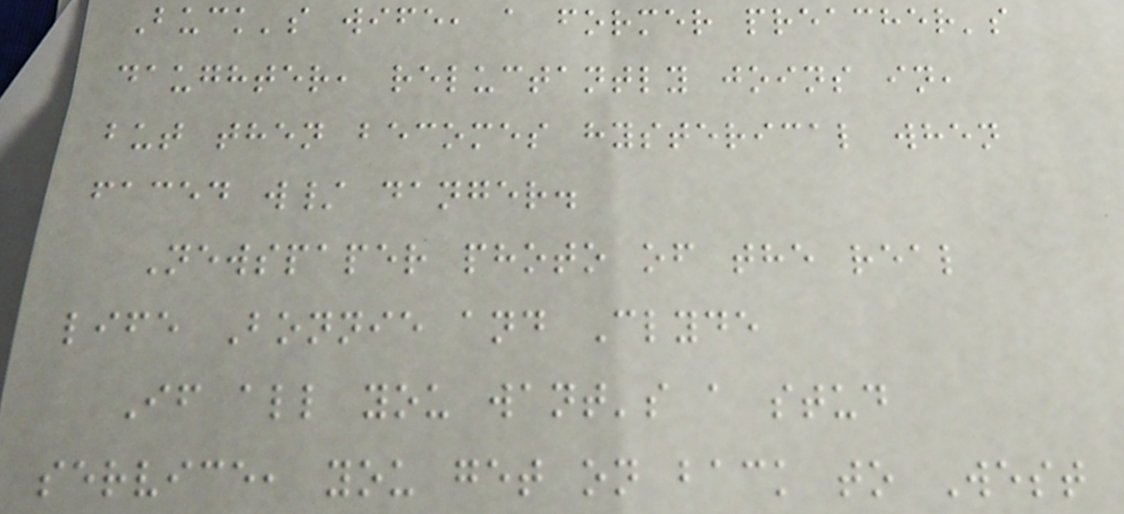Buck's wife, a former preacher's
daughter, reluctantly joins in,
but then becomes hysterical when
faced w/ danger.
Newspaper photo of the real
life Bonnie and Clyde
If all you want's a stud
service, you get on back to West
